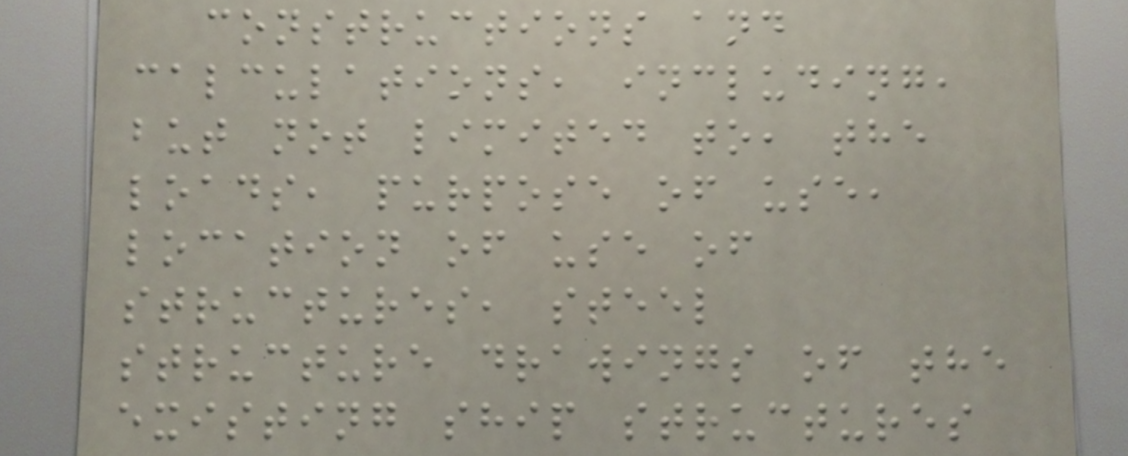constructions and
calculations, including,
but not limited to, the
loads, purpose of use,
location of use of
structures, steel
structure drawings of the
existing ship structures
